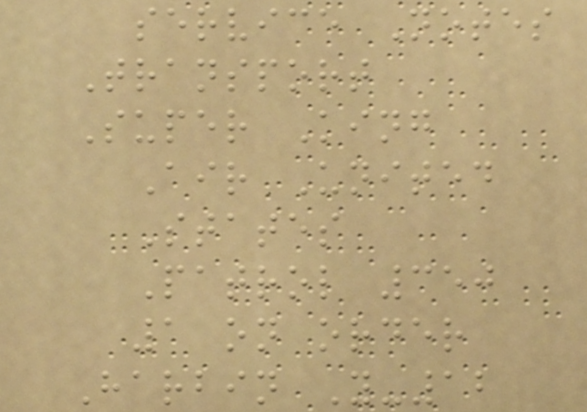service Notes
Transport
Super King
Air United
States
Patrol 350
1 on order
Harbin Y-12
